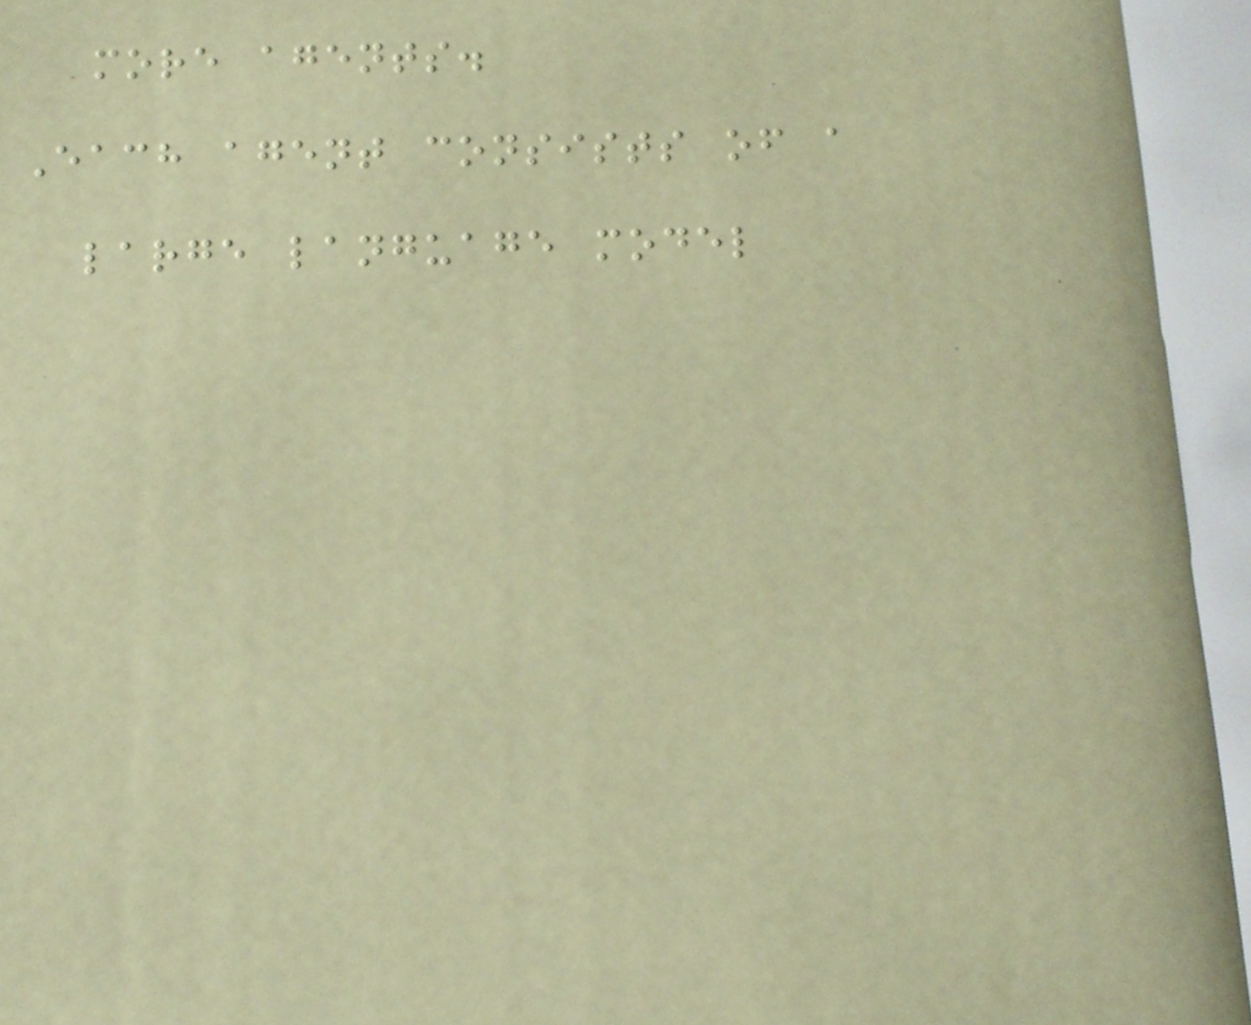more agents.
Each agent consists of a
large language model
